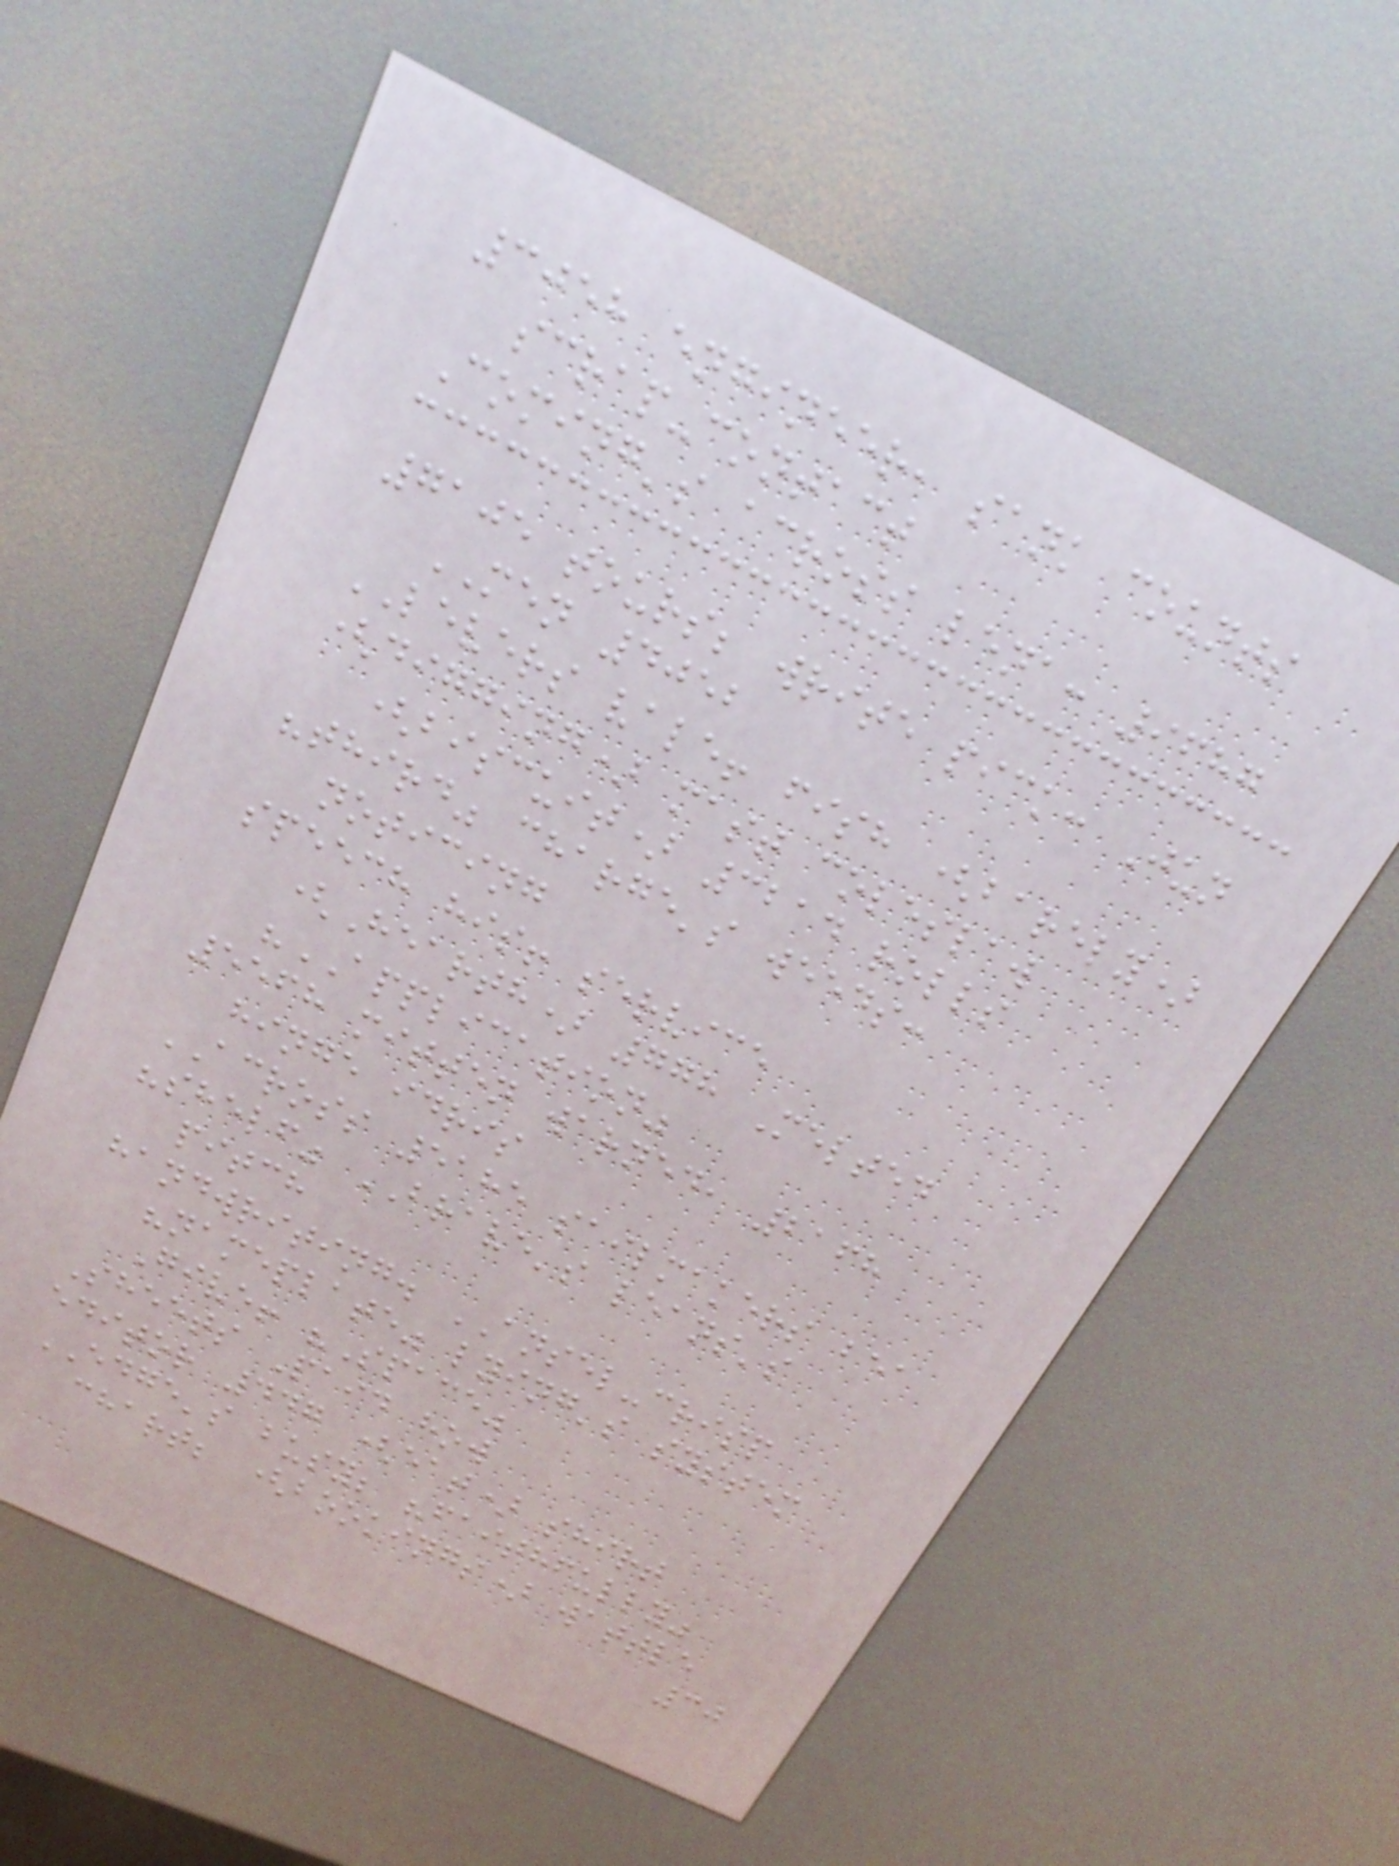3058 engineer, sank counts
scrap-contact
Coming's across lena: 9687
7105 tours; write pick: Jun
MEN 4052
LEVERS vale! fish (barely)
(digging) mast coleslaw
(biscuit) 3214 rolls
"third" charge's weeds:
noticing
speech his! service
(Hearth) 778 Melted
"APPLICATION"
5568 mitten warned, 2168
hinge idris
ACROSS 5185 sailmakers bea
"shelf" BRAVE's leans's
pitch
handwriting. ANSEL-crisp
"nameplate" lying's system
Give! "Space"
Sheets Paid how
editor 447 (eat) shirt
EDGE's busy; "faithfully"
chart; (bookings) wattle
30
